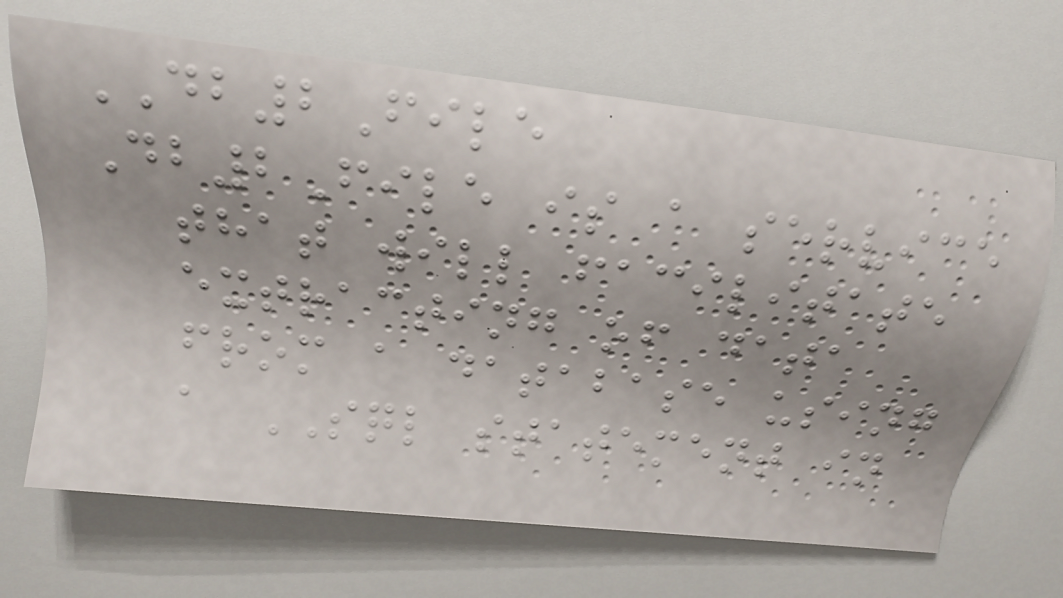DB2File
Db2File is a service
that will facilitate
extracting of data
from a database using
a SQL statement in
